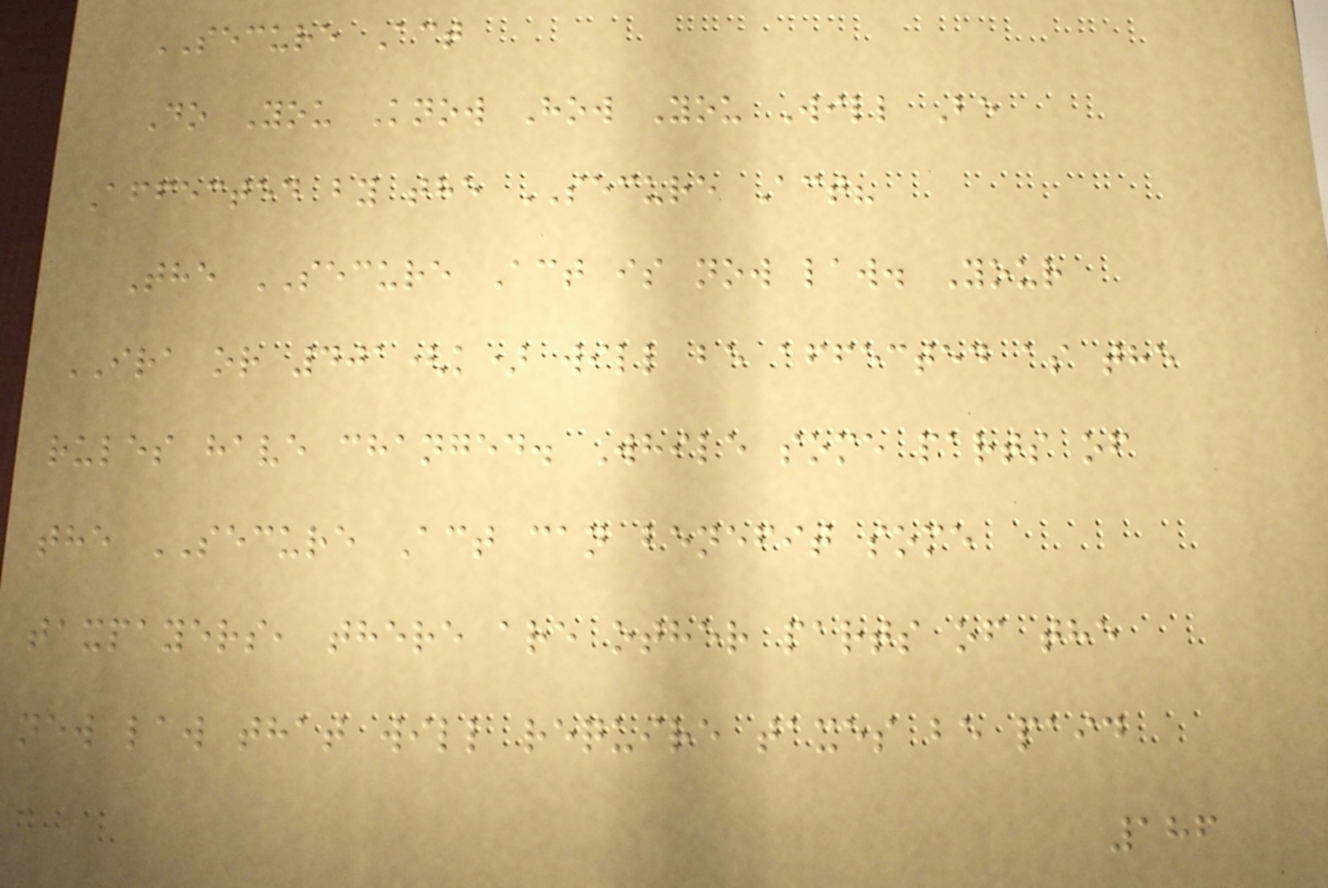SECURE Act
Do You Know How You Will Be
Affected by the SECURE Act?
The SECURE Act is now law. Your
IRA or 401(k) will be affected as the
rules have changed. While some parts of
the SECURE Act can benefit some
taxpayers, there are other parts of the
new law that will require taxes be paid
186
